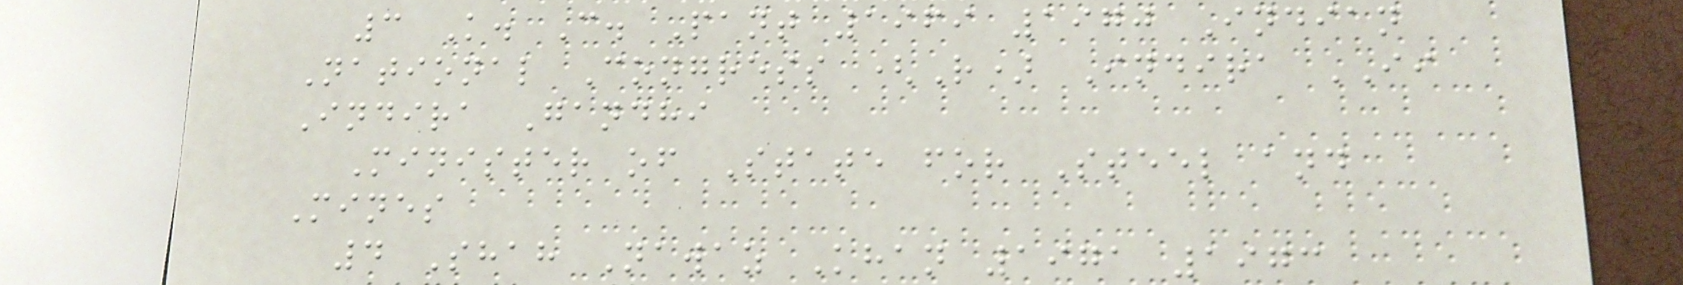3 K. C. Pant 1969 1970 Indian
National Congress (R) Indira II
Indira Gandhi
Minister of State for Steel and
Mines
4 Shah Nawaz Khan 1971 1973
